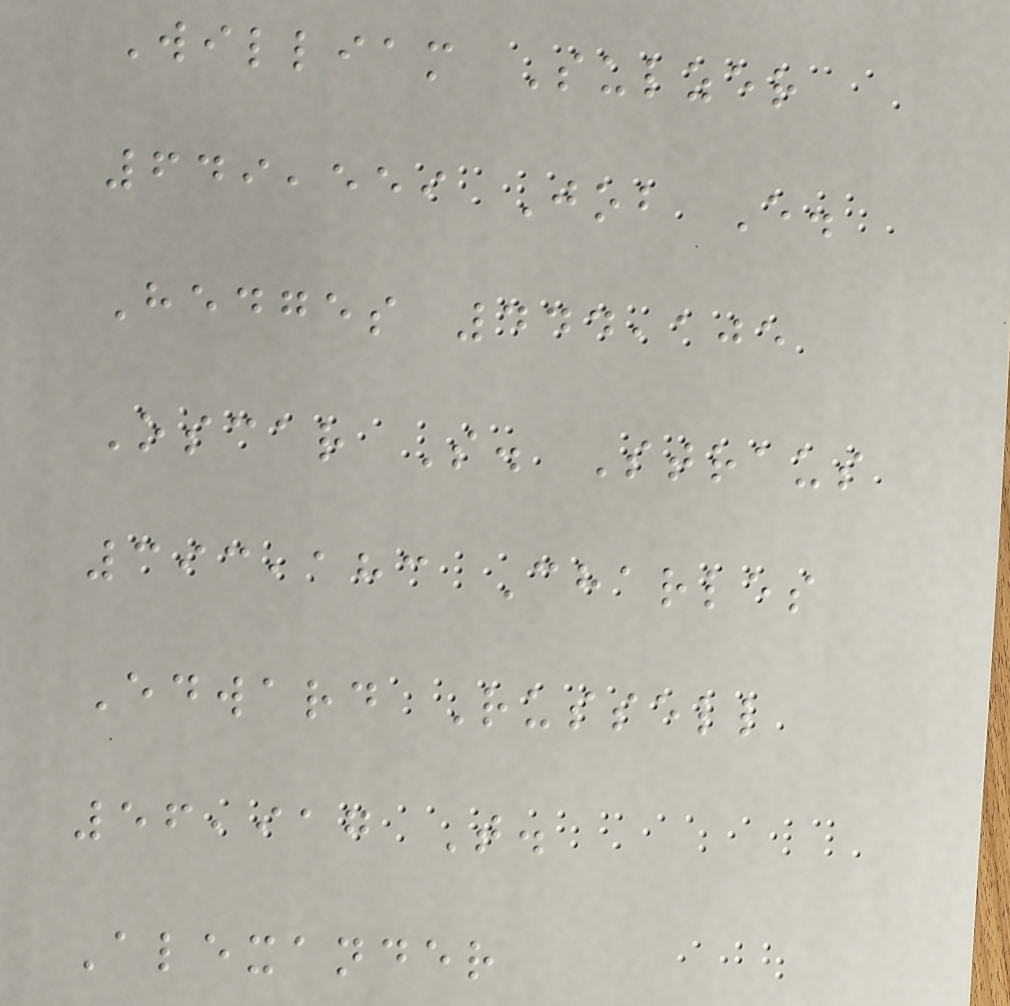William Sulzer
649,559 Job E.
Hedges 444,105
Oscar S. Straus
393,183 Charles
Edward Russell
56,917 T.
Alexander
